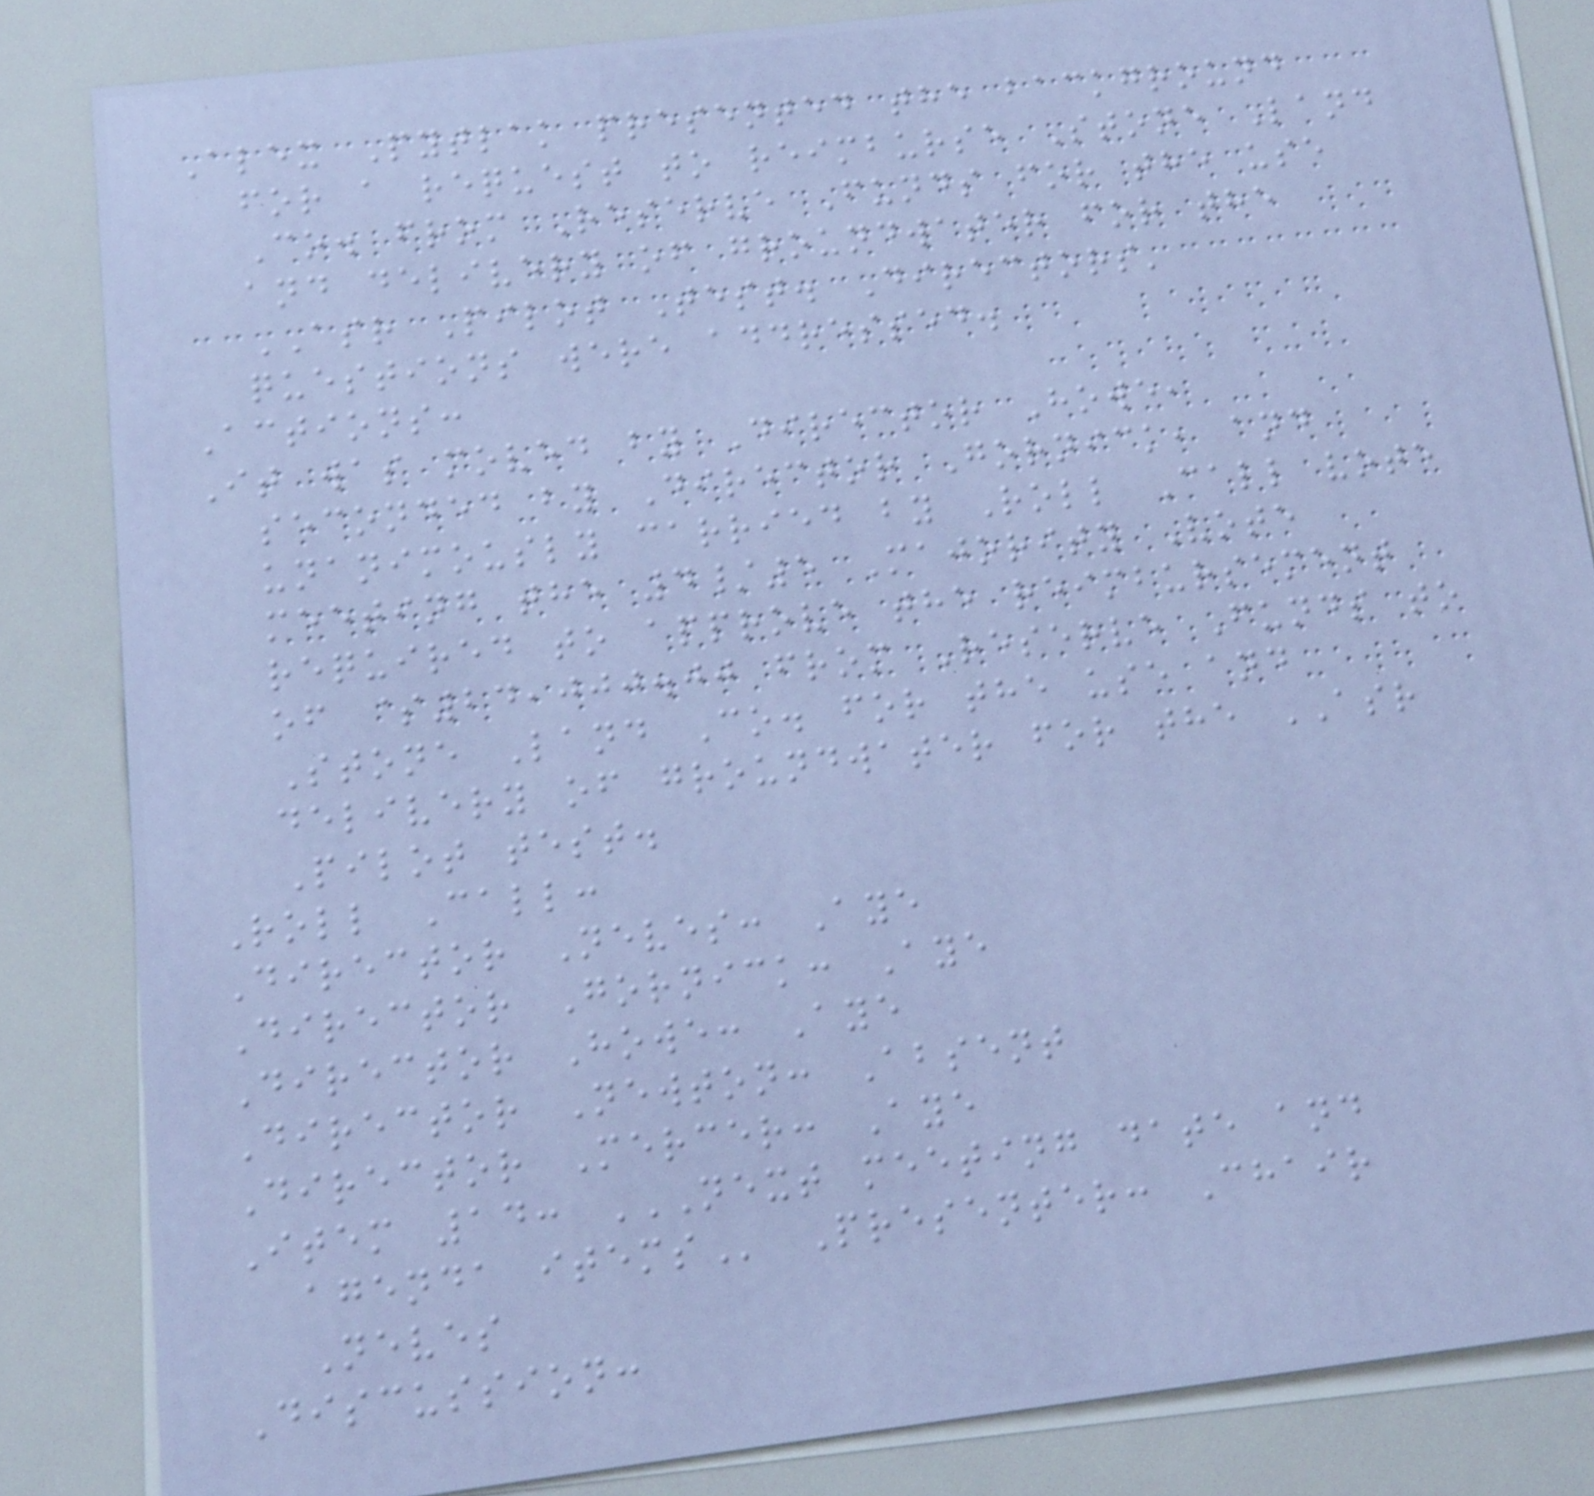Alex Pytlak presented the background
for a request to reimburse Stone Land
Co. from Reserve Funds for the use
and delivery of groundwater for the
ASR Pilot Test. Directors'
questions were addressed.
Actions:
It was moved by Director Howe,
seconded by Director Gornick, and
unanimously carried by Roll Call vote
meeting the 4/5 Majority Vote
required to approve the reimbursement
of $24,000.00 from Reserve Funds to
Stone Land Co. for the use and
delivery of groundwater for the ASR
Pilot test.
Roll Call:
Director Neves: Aye
Director Gornick: Aye
Director Howe: Aye
Director Newton: Absent
Director Mercer: Aye
Item 14: NEXT MEETING DATE AND
AGENDA ITEMS Presenter: Chair
Neves
Discussion:
